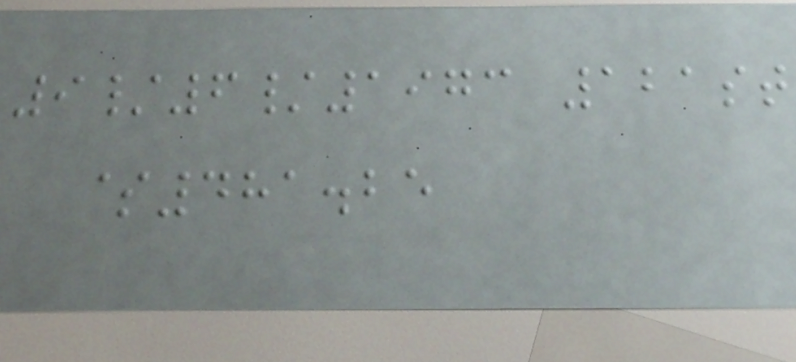9/6/1973 121st
$481.25
